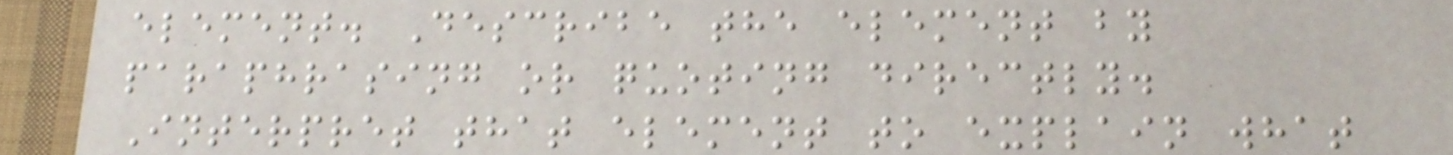element. Describe the element by
paraphrasing or quoting directly.
Interpret that element to explain what
